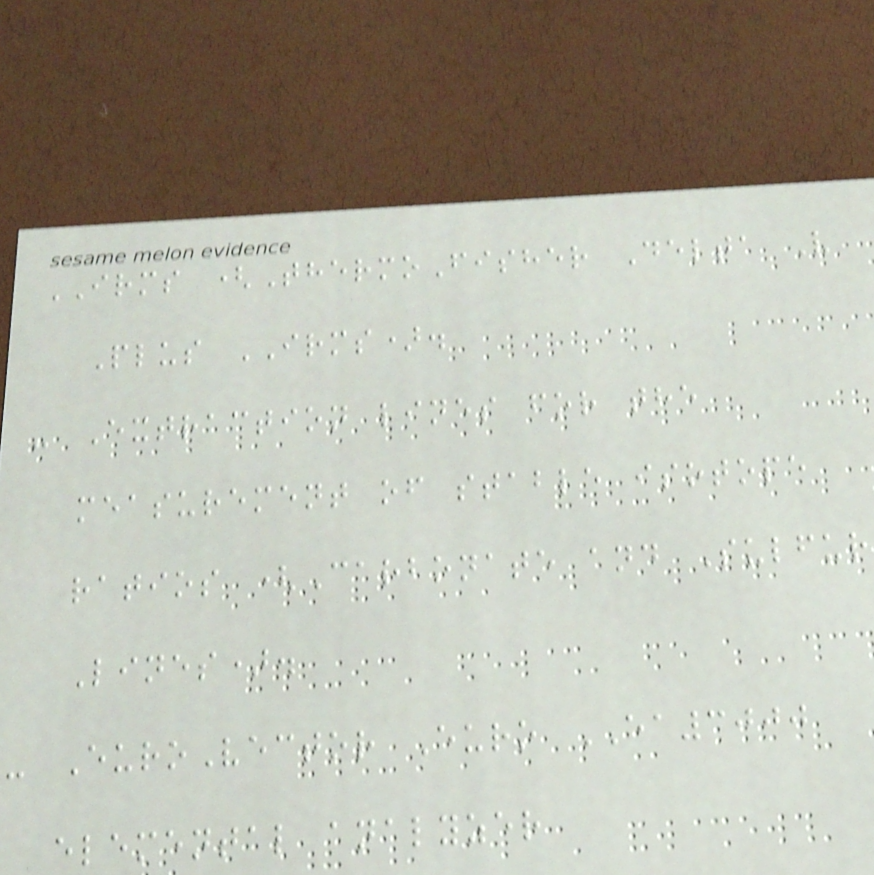IRMS (ThermoFisher Delta V
Plus IRMS).
- Extraction lines for the
measurement of stable isotope
ratios (Carbonate and Sulfur
Lines).
- EuroVector Euro EA3000
elemental analyzer
